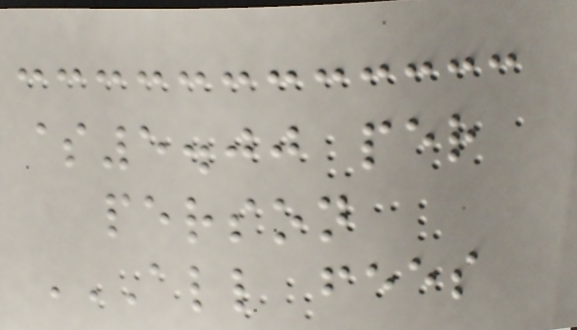$5.00 per
person
ALL FEES
